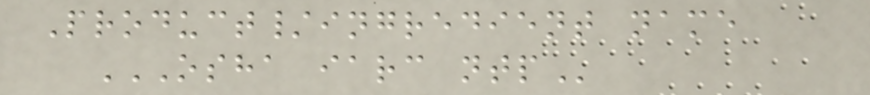Product/ingredient name
OSHA IARC NTP
